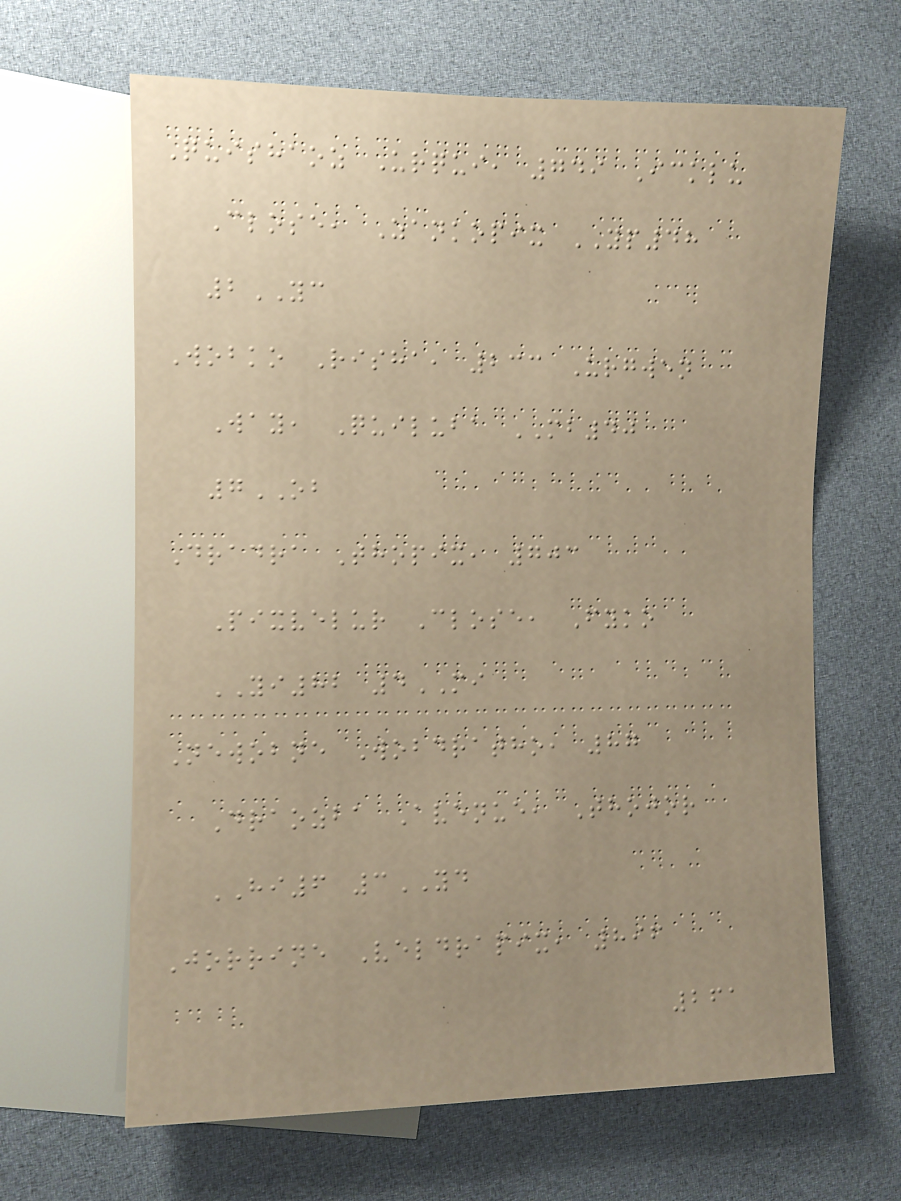Quishaoz Urqui, 749 Icklu
Close, Zankopix YP48
2YC
Wobko Risha, 233 Urgwen
Way, Quiluba MB40
7OB
Dradra Thopix, 703
Pixvelur Close, Fyko
YI82 4MI
Newobne Wobdratho, 87
Draozba Avenue, Thojor
HI6 3YD
Jorrine Veldrapix, 896
261
